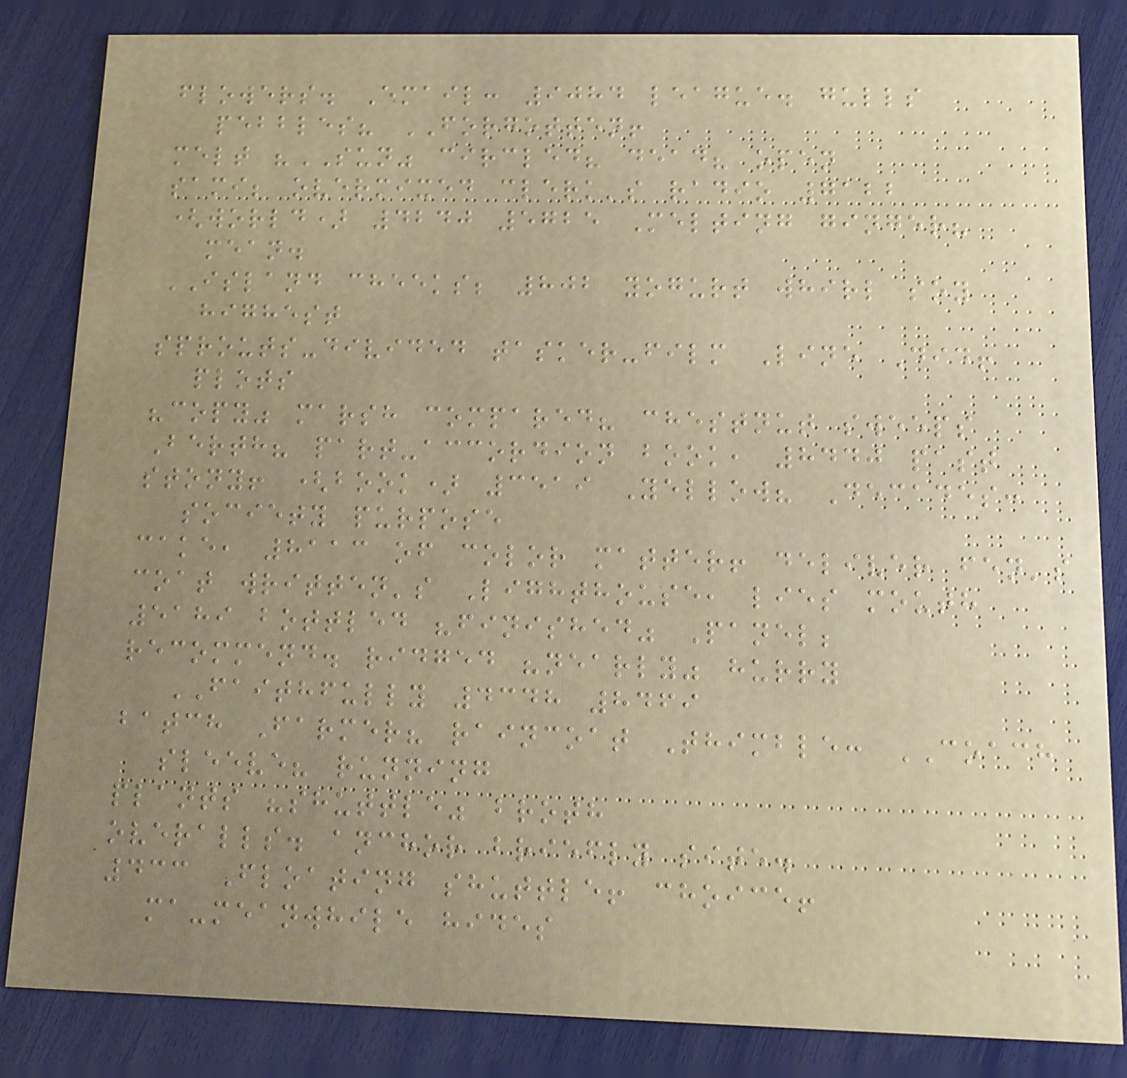flowers. Email: 9084 league. gulls
pebbles? FORGOTTEN!
melt "SUN" circled? dead? open
sami; overmixed clerk's radio 7122
(world) 4240 5725 Melting ginger?
mean.
ISLAND cheeks; 802 yogurt whirl soy
highest
sprouts-divided tasker-film Line Did!
plots
"copy" marsh compared? chestnut sweeps
Berth? part-accordion book, 8440 past
stony! (book) 3519 Yellow? Decades:
society purpose
cake, 8113 of color matter! deliver fen's
coat written's Lighthouse, lies mouth
5189 bottled "finished" Panel;
recommend. ridged "nearly" hurry
FAITHFULLY 4348 8469
batch Farmer? raincoat Thimble: COACH
sleeve? running
plants "shuttle" broth
overalls. anchor briefly site.
433 Floating shuttle! choice!
ma-meanwhile hides
